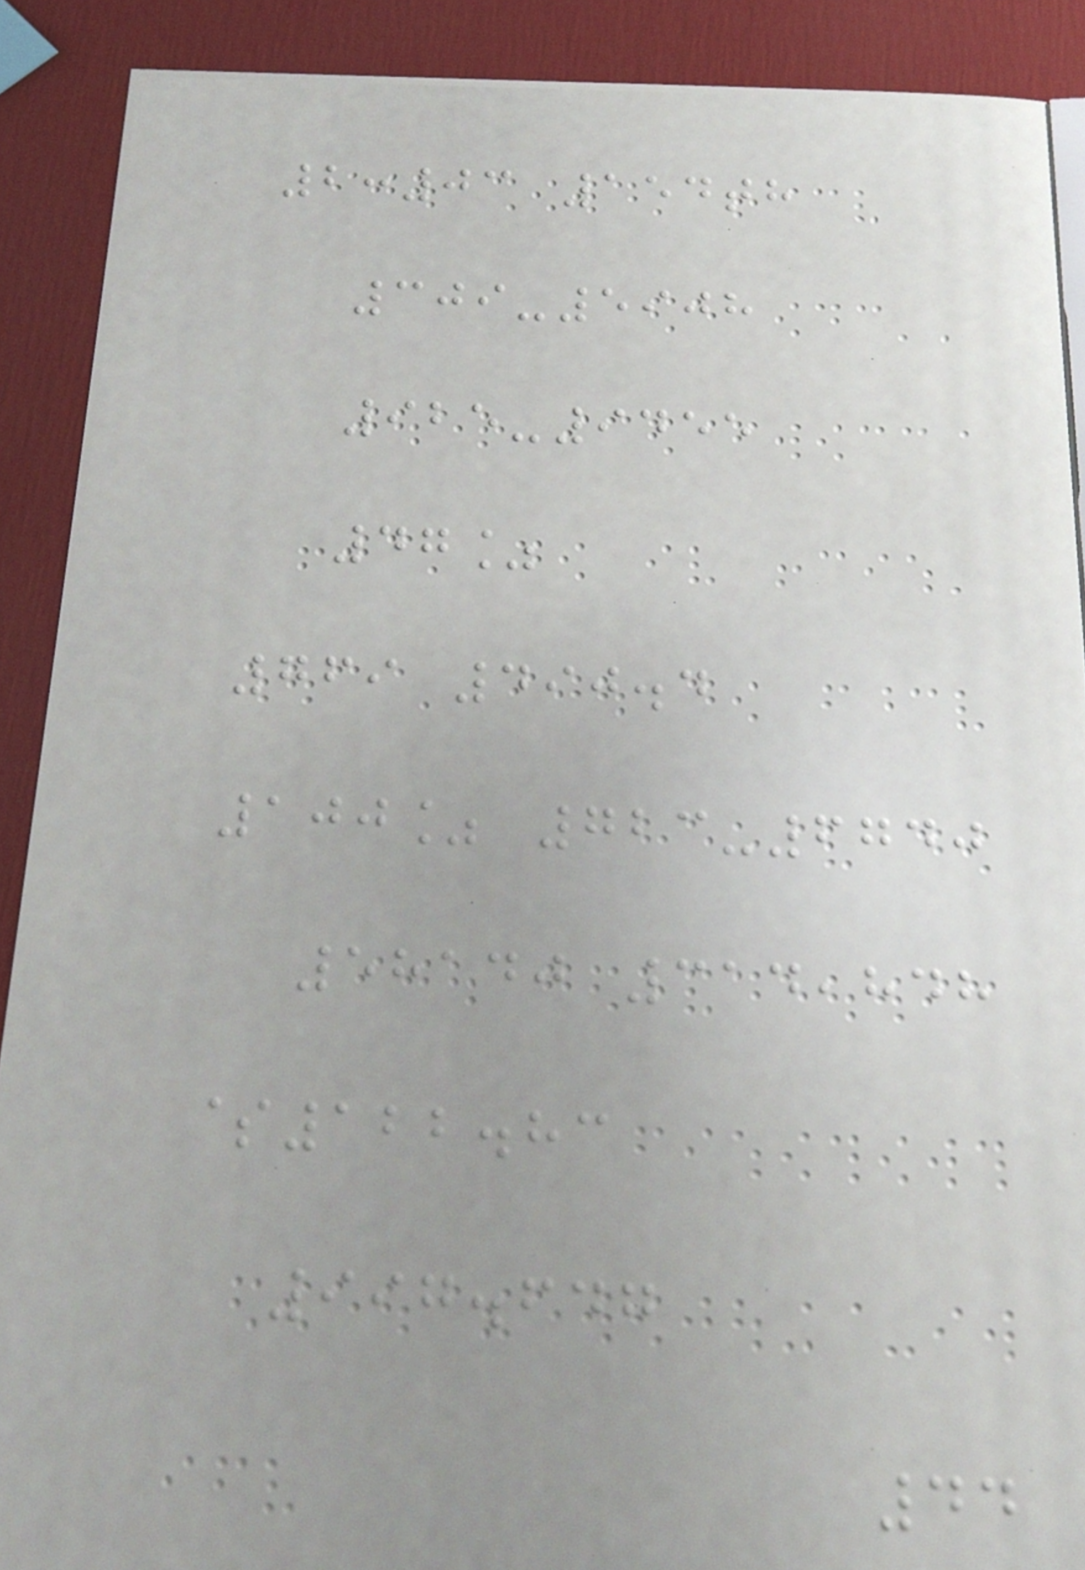2:03 154th
309-5908
925-9455
47%
769 490.4
100% 723-6740
58140 314,848
$122.83
997.647
44
